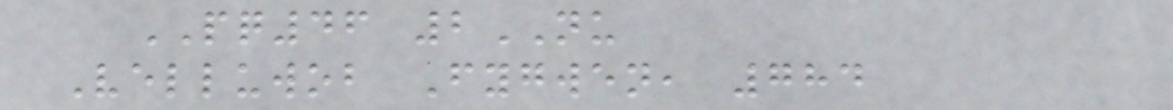PQ46 2NU
Velluwob Fygwen, 784
